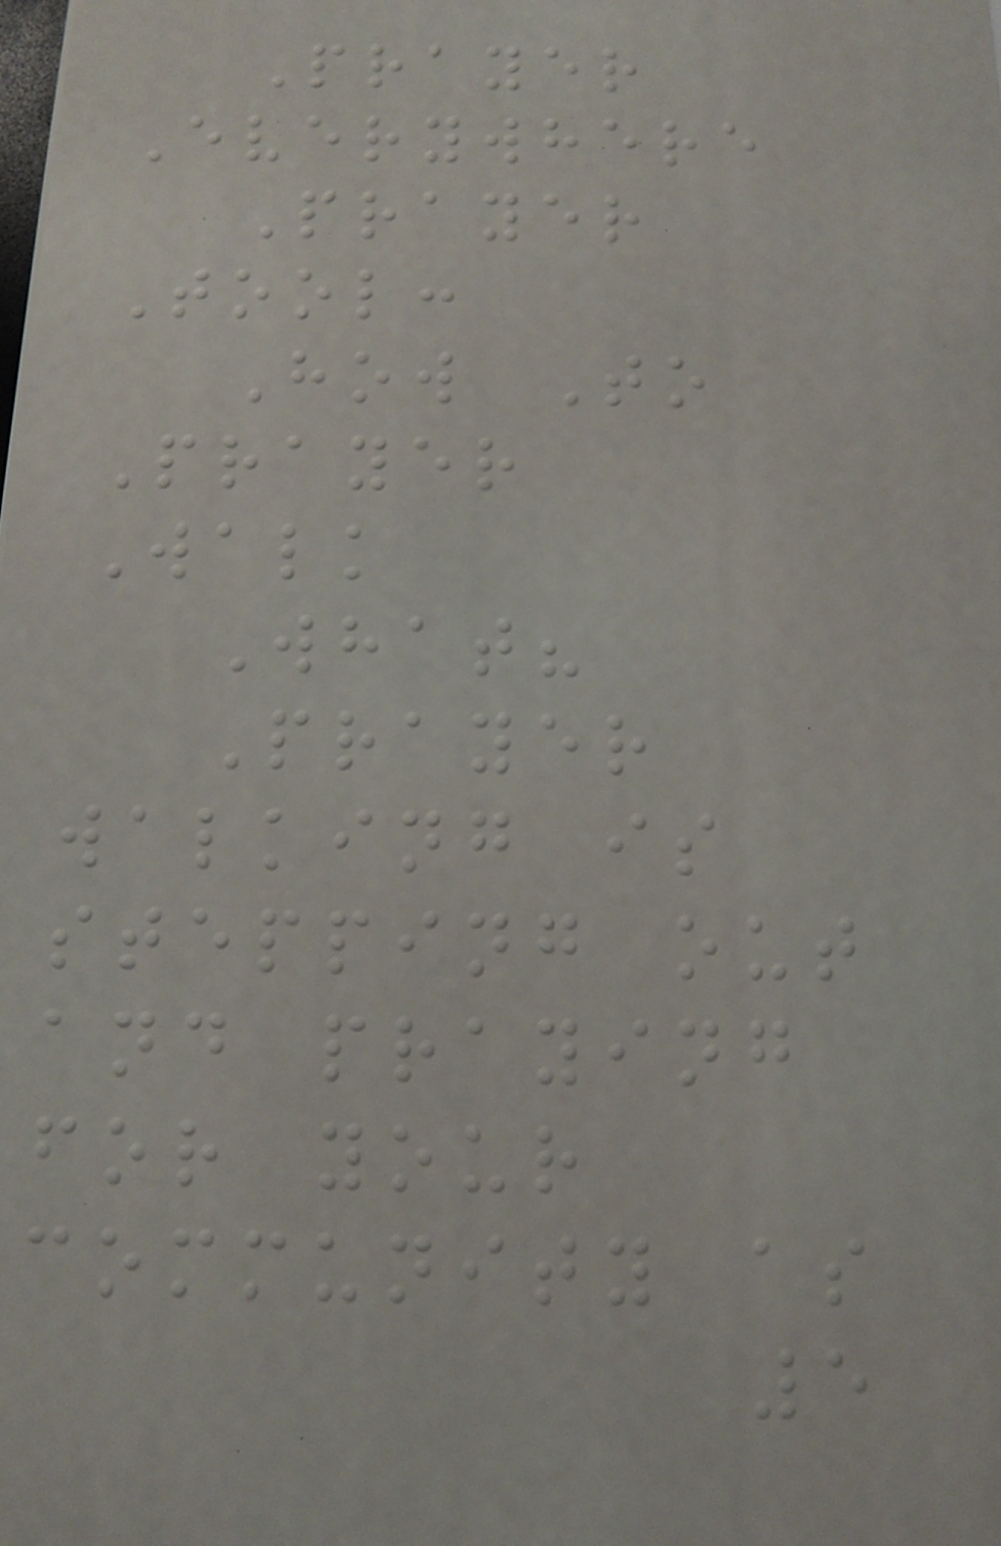Prayer
Everywhere
Prayer
Tool:
How To
Prayer
Walk
What?
Prayer
walking is
stepping out
and praying
for your
community as
5
